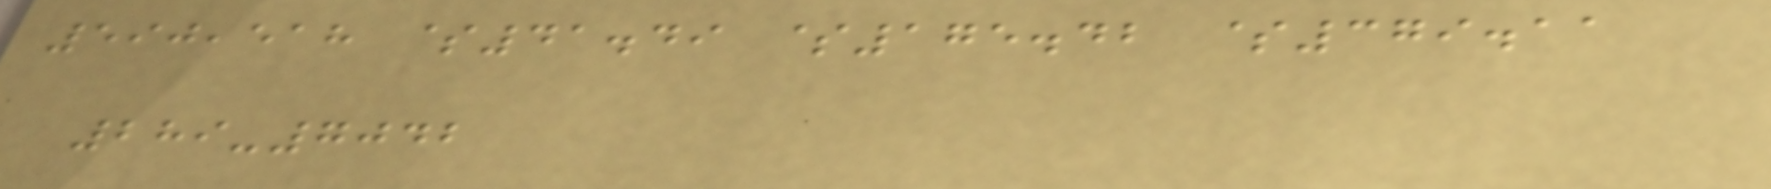590,518 $41.49 $175.42 $379.11
289-7042
